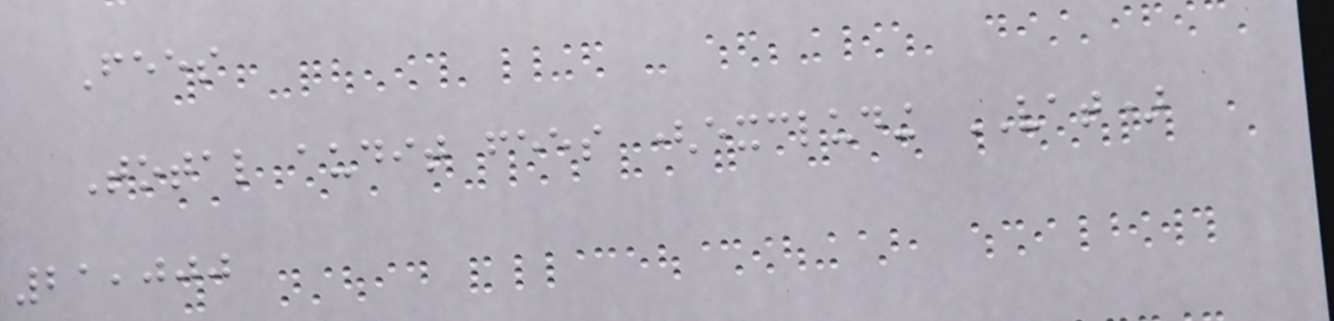Fees
Total audit fees (excluding VAT)
21,000
